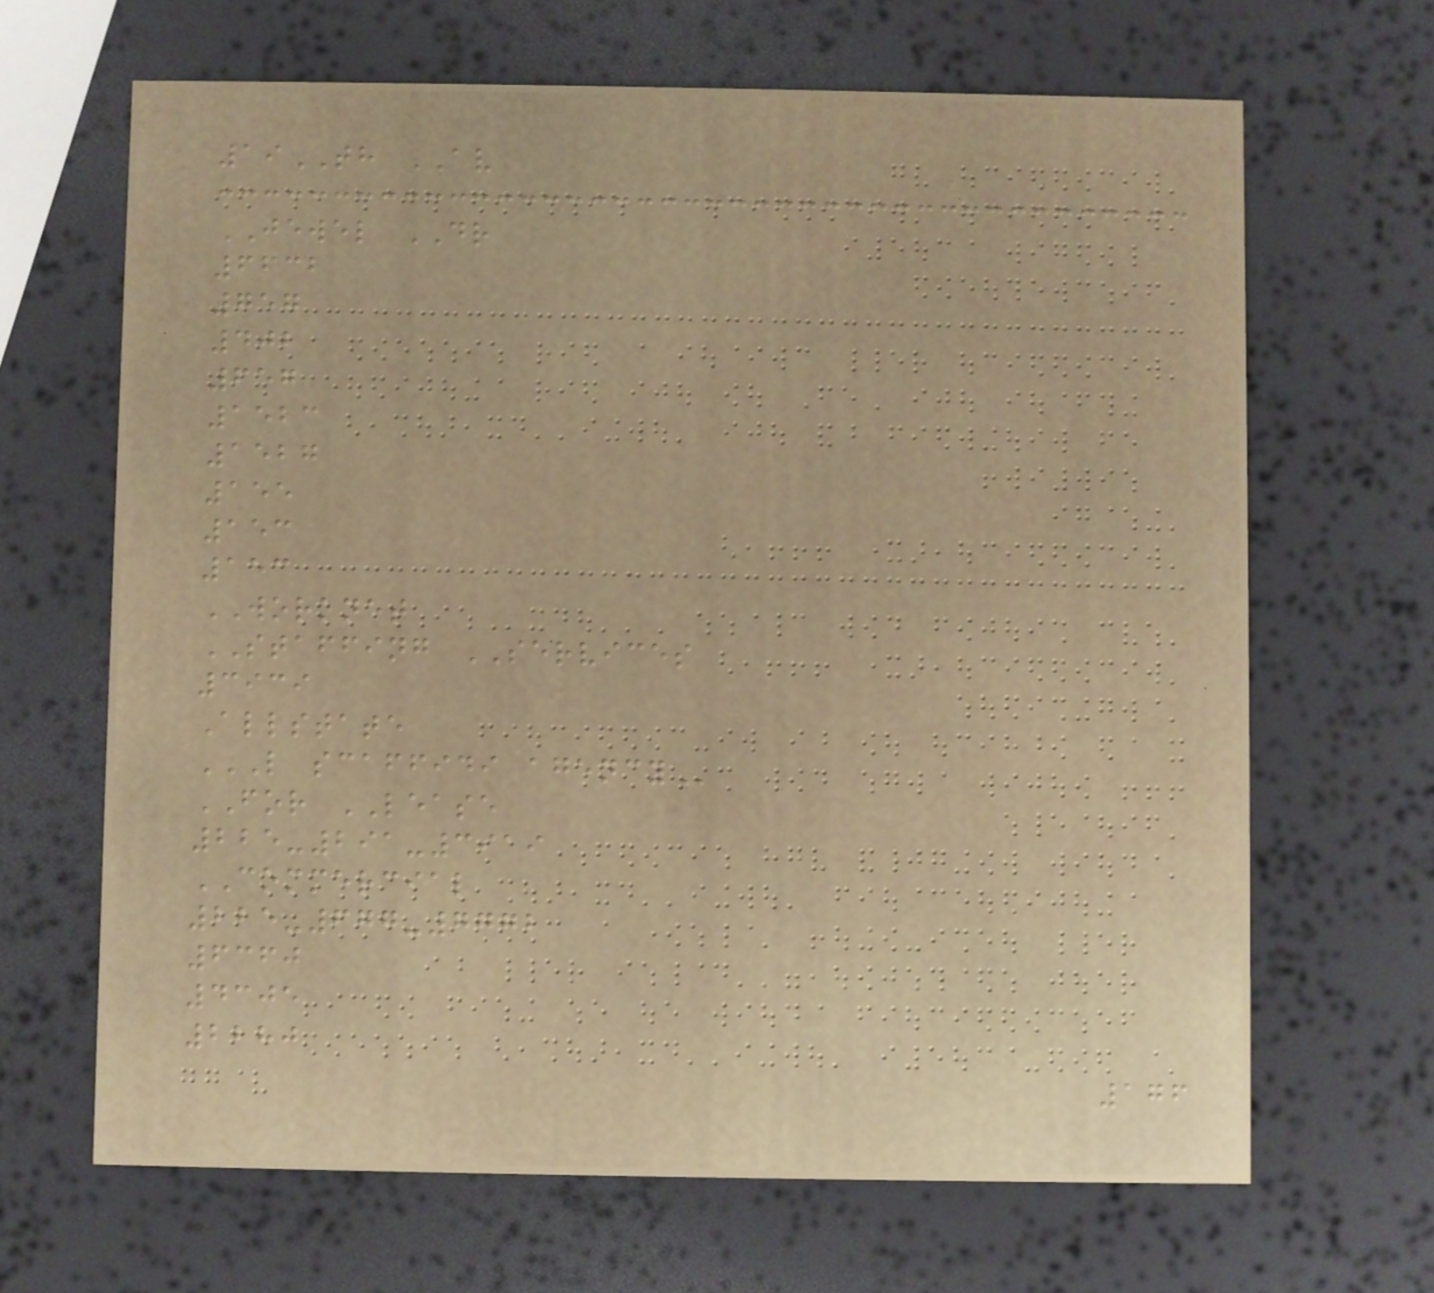19TH AV
JEWEL DR
6632
757
402
657
1523
1527
155
153
153
WORKNET
STAFFING SERVICES
3939
Allstate
L SCAFFIDI AGENCY
FOR LEASE
225-291-3919
COMMERCIAL
225-677-7772
6360
4305
2280
176
